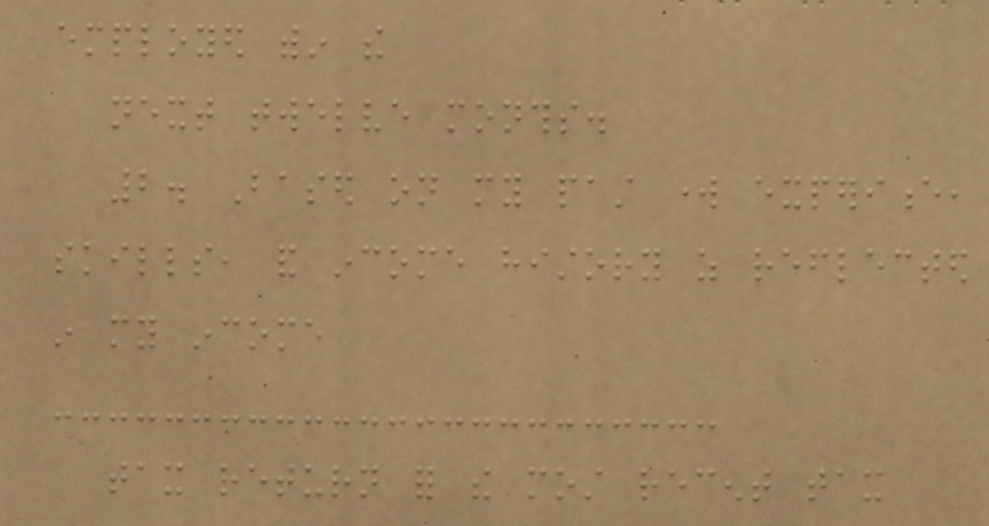employed within the
next twelve months.
2. Based on my past work experience,
skills, and income history as reflected
in my income
tax return for the most recent tax
